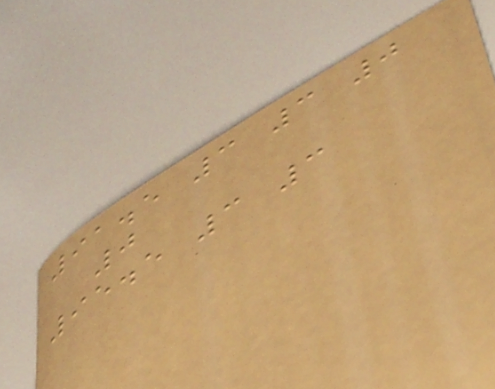91.5 3 3 0
0
95.5 3 3
